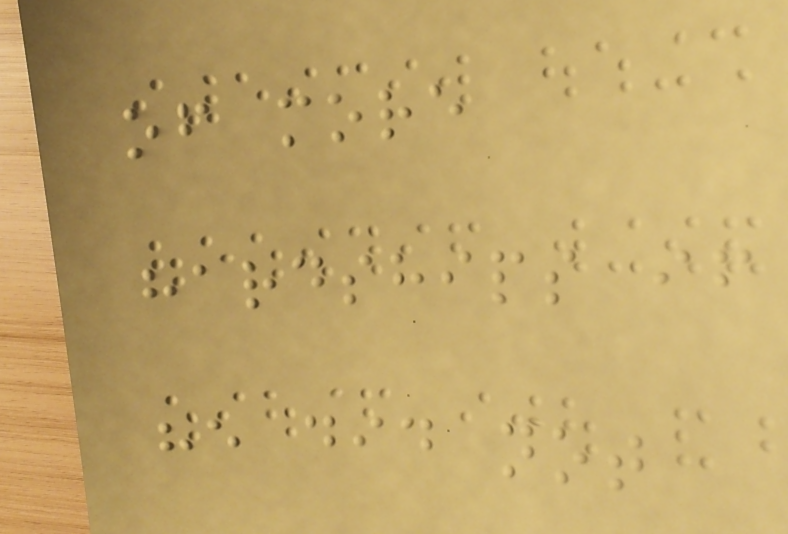of more
hardships if
he did not
